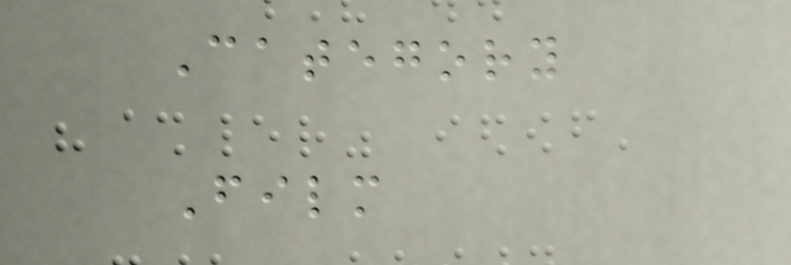Category
Film
